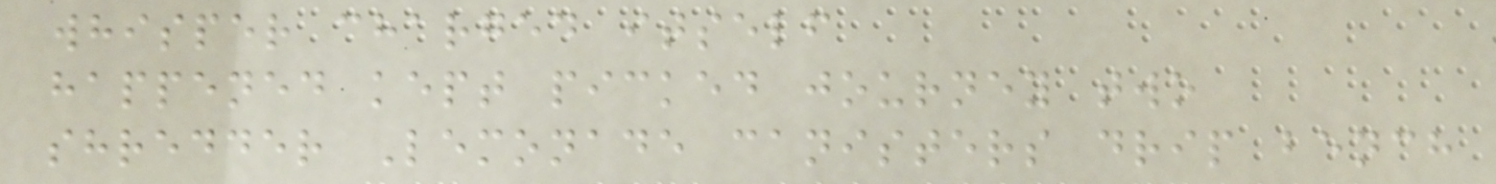whisper charged itself
happened kept picked journey two
shredder Lemonade canisters drip bench
